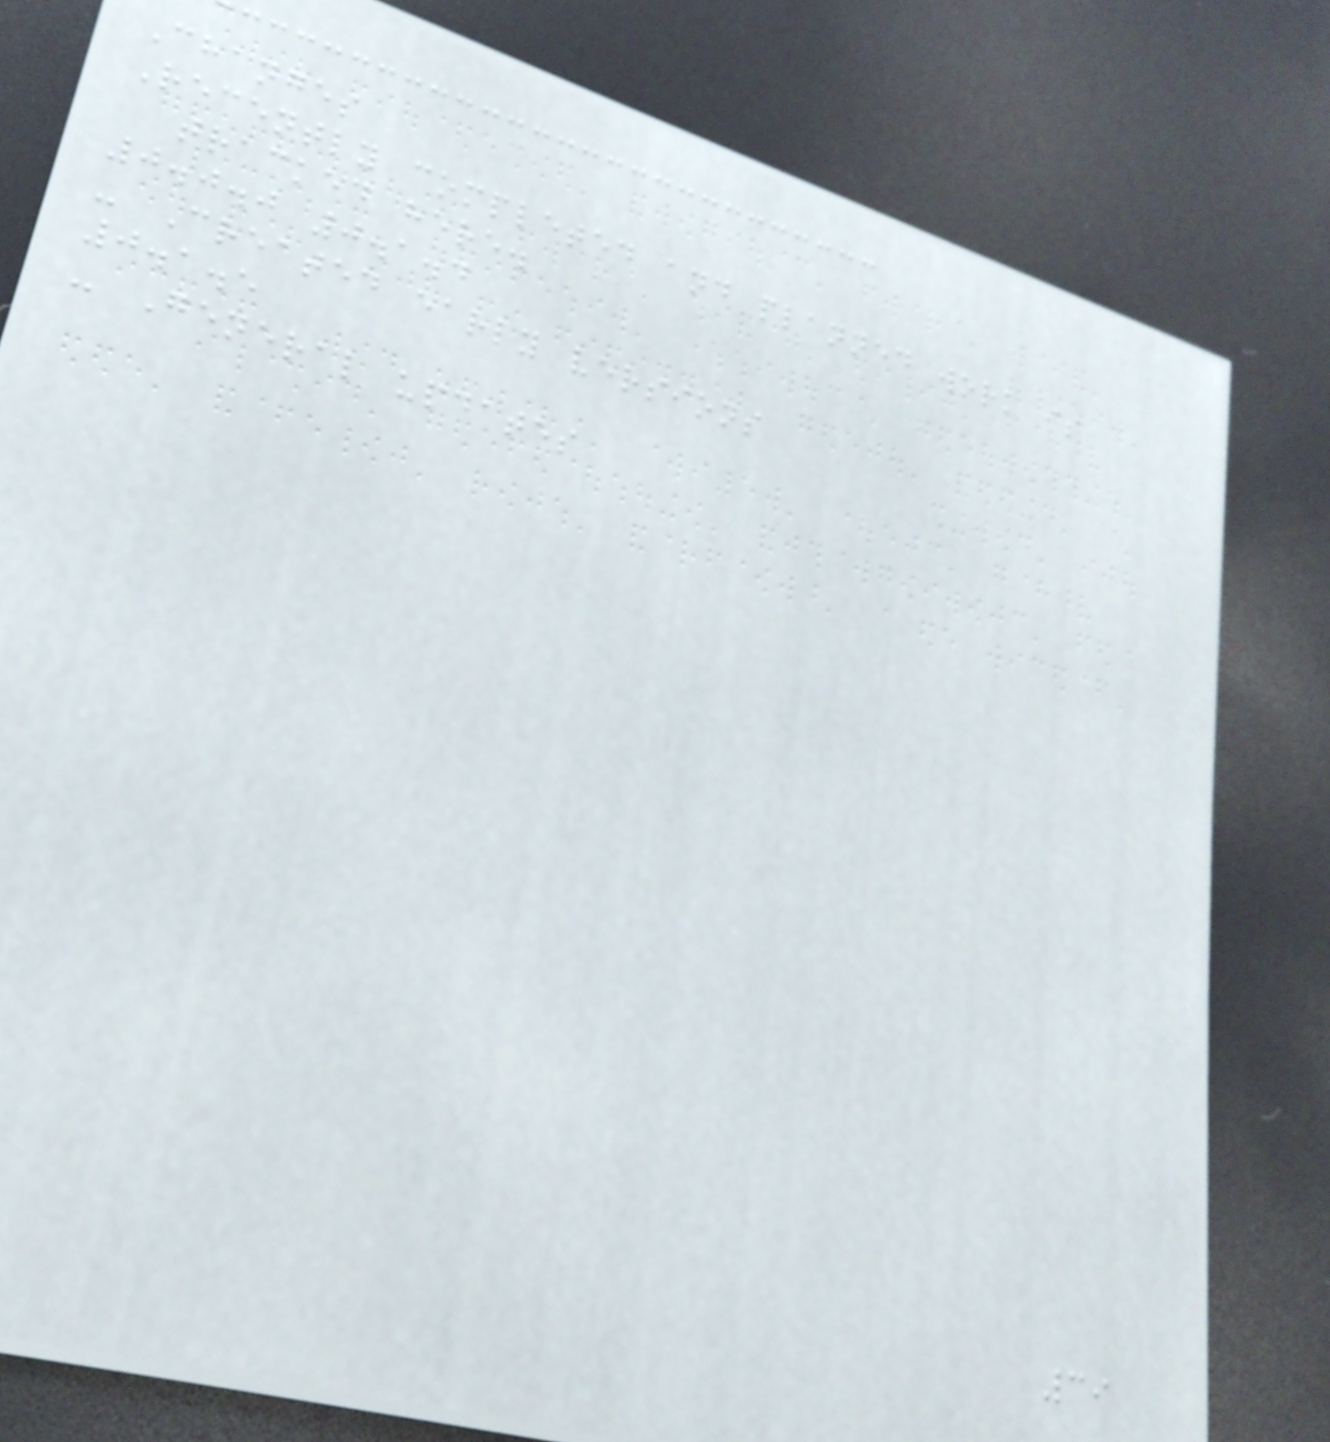Changes
Recently completed and planned work is
tracked here.
0.0.0 0.1.4
- Created early versions
0.1.5
- General updates
39
